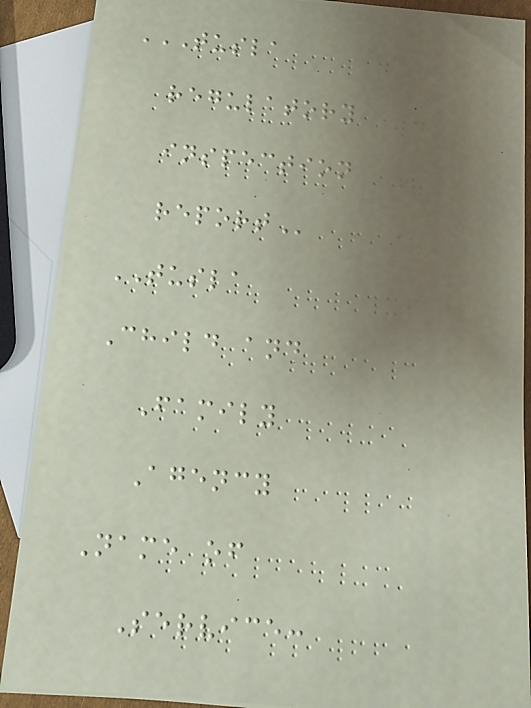TUSLA
REGULATORY
INSPECTION
REPORT
TUSLA
Child and
Family
Agency
Name of
Service:
